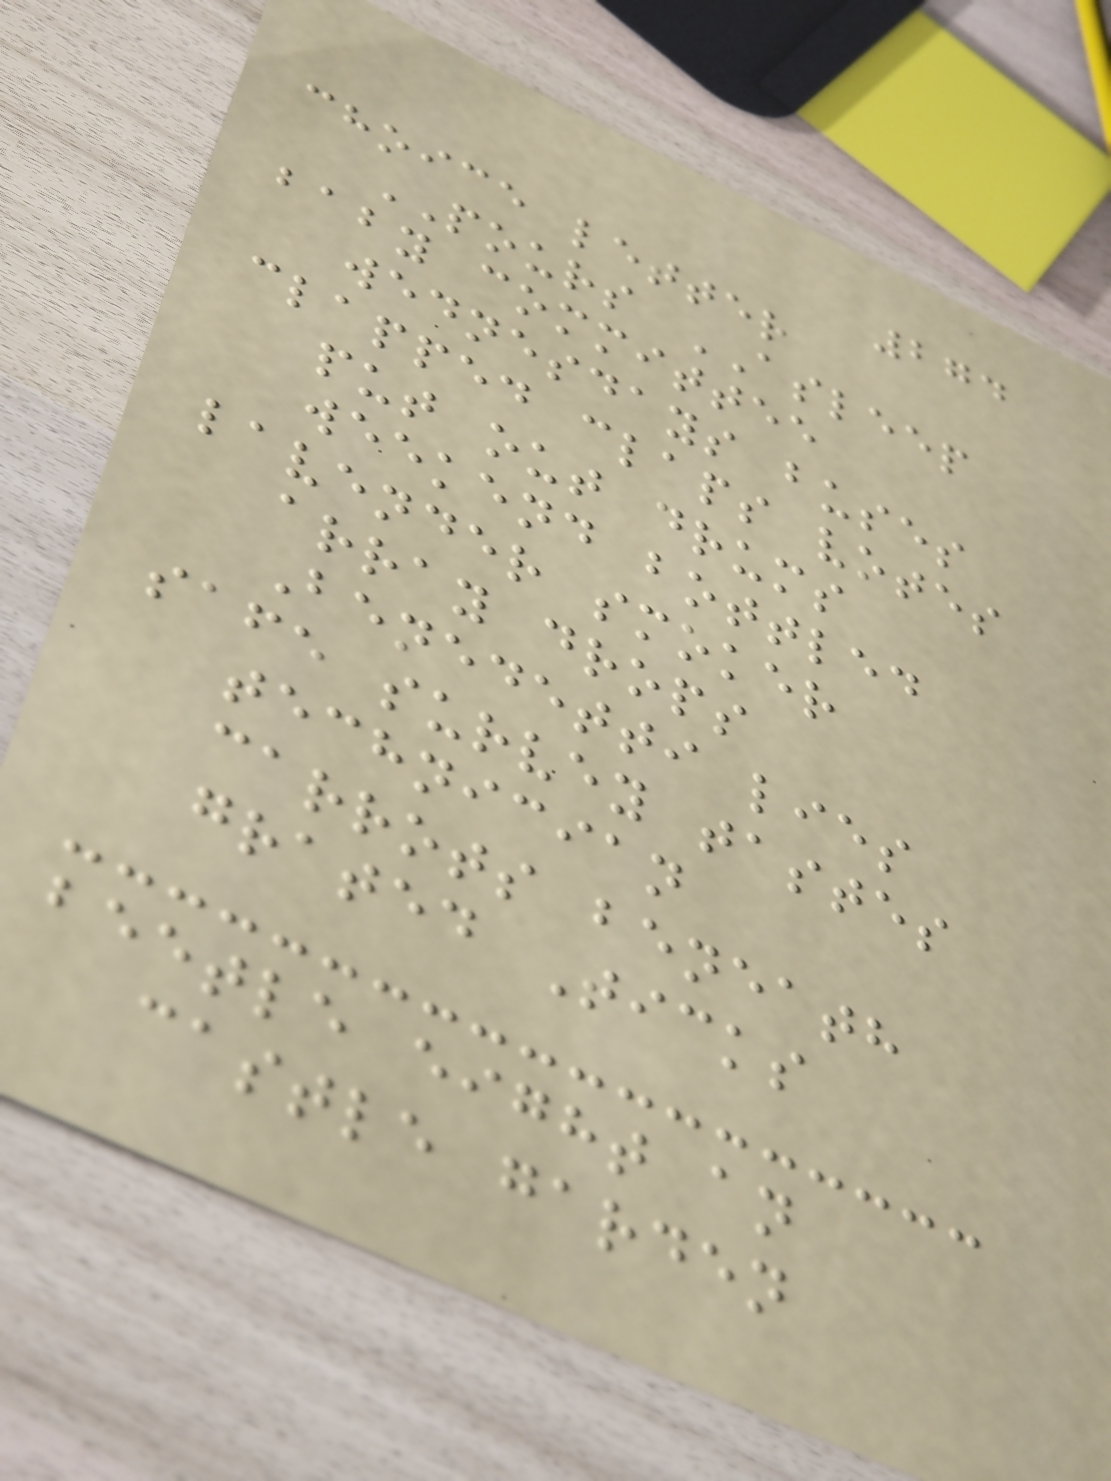274
choice letter
POURS ASLEEP
baby committee
wednesdays buses
clapped claps votes
put out drums
weekend bottled
lavender smoker
array drops
Benedetti lies
safe survey tastes
technician
carrots beneath
grated Ticks
beetle eight an
castle garden
